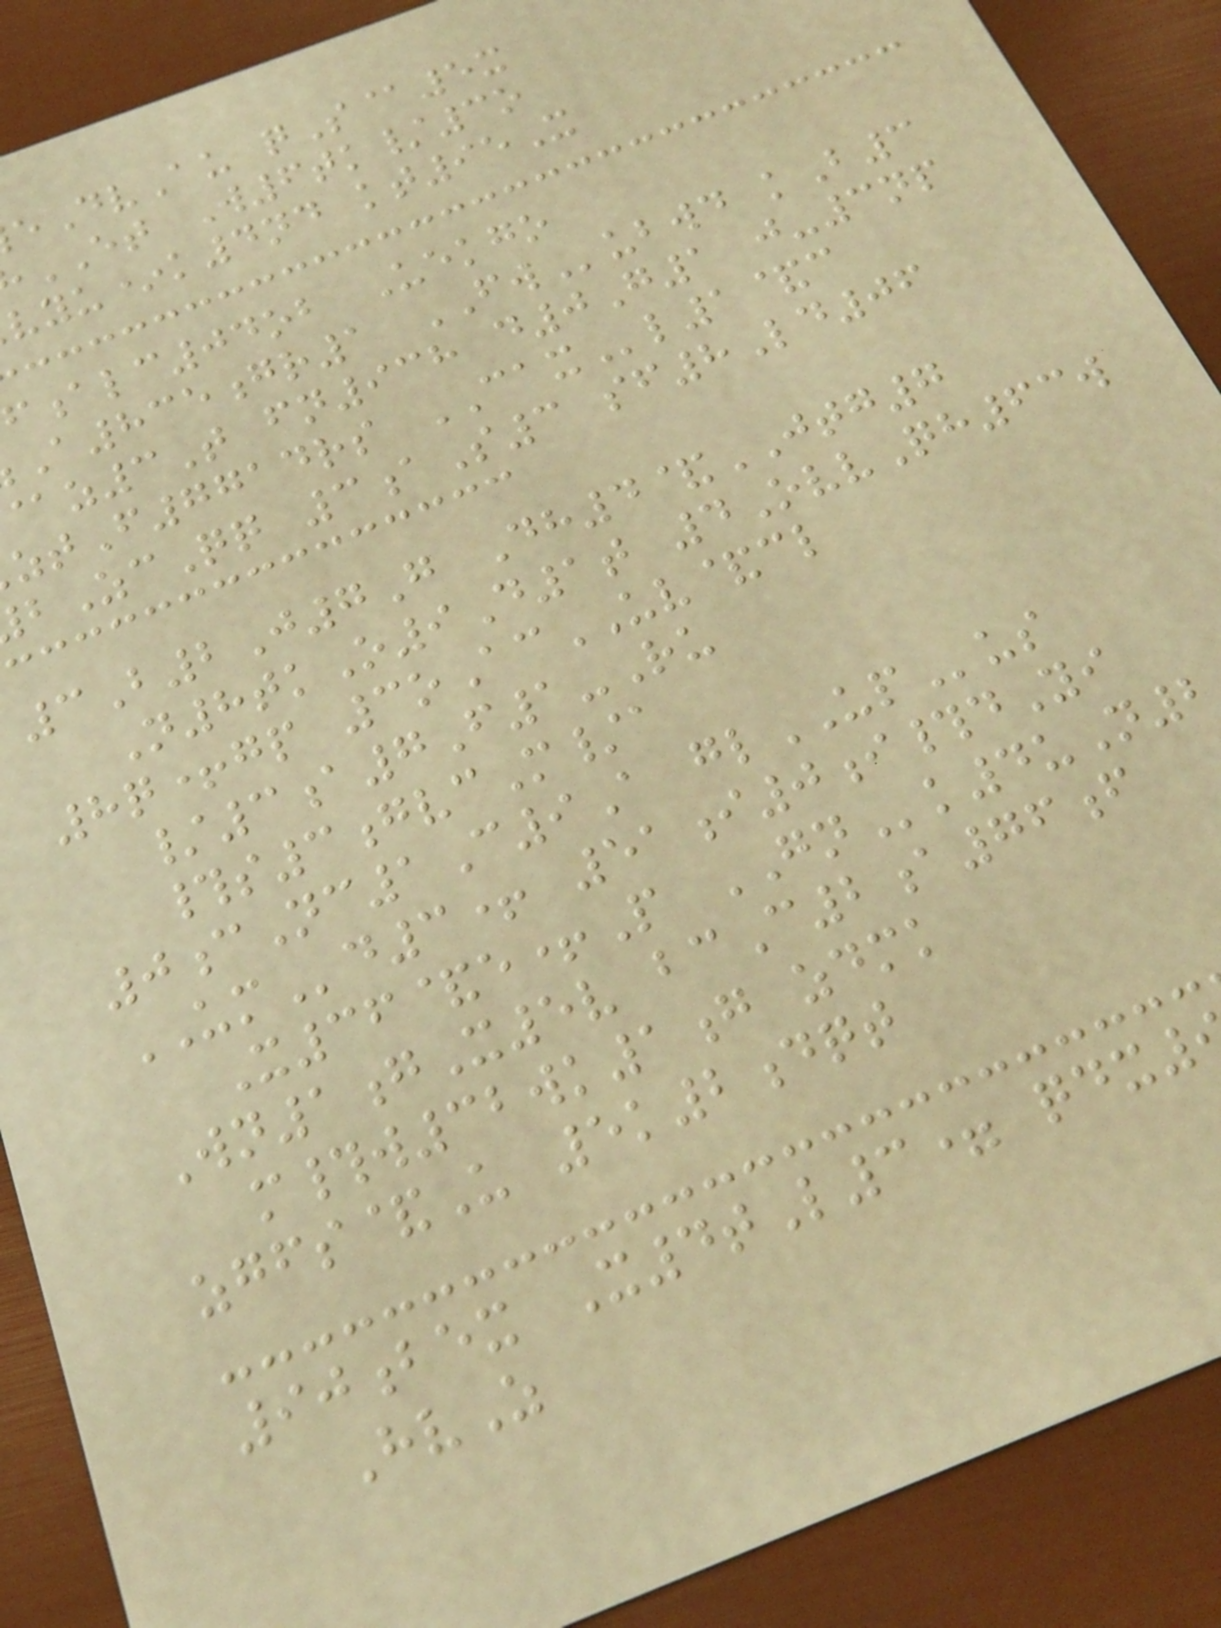DvAu qS@5x
ET W6tk/3o
vyu*k4nd kt95X
alc04ob Uekgo
A835gr1 FWubwd kB3
z3T fn938 d0G1 j-3np
tF7714rs CAXl1&c
ZcQq 3aS3 sf8Ld06
3B2J7G Dh4&JTG7
N8tkO9D1t 4OvvQh63w
8q+gp 3oAcUV&cl
/3a7F1-Ru
#s3gvcM/a
0cNc1C9A glUPus
UMd3+ 51i0i#dYi
X36&e+P GNk4uN2
Wn1gX5v bcC2a76f
m#w32wk1g zdmk
zgfs&U 5k2dqt
90bex X4tL3= qdx
HvZ
